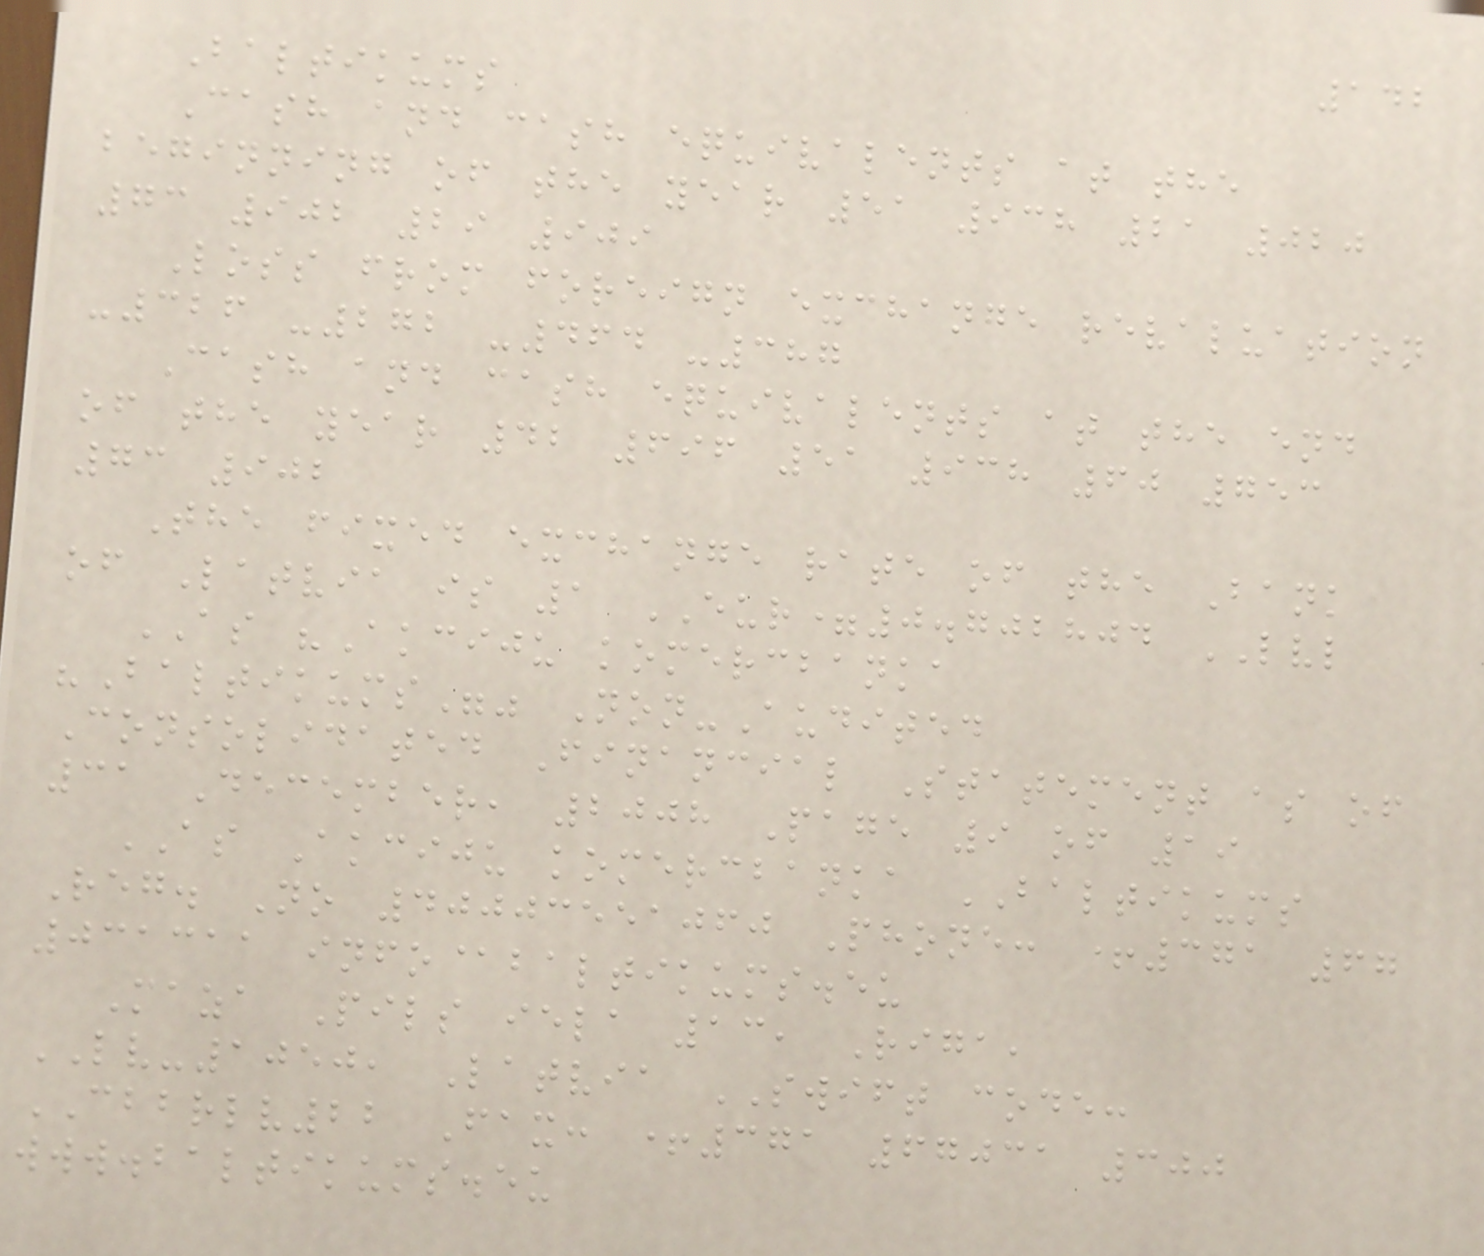142
Baltikums
Cash and cash equivalents at the
beginning of the year 51 938 21 020
73 902 29 909
Loss from foreign exchange revaluation
-326 -272 -464 -387
Cash and cash equivalents at the end
of the year 42 696 51 938 60 753
73 902
The fixed exchange rate of the Bank
of Latvia is 1 EUR=0.702804 LVL
AS "Akciju komercbanka
"Baltikums"" Non-Audited
Consolidated Financial Statement as of
31 December, 2008 Page 9 of 19
AS Akciju komercbanka BALTIKUMS
Reg. No 40003551060 Phone: +371 67
031311 info@baltikums.eu
Maza Pils iela 13, Riga,
LV-1050, Latvia SWIFT code:
CBBRLV22 Fax: +371 67031 300
www.baltikums.eu
